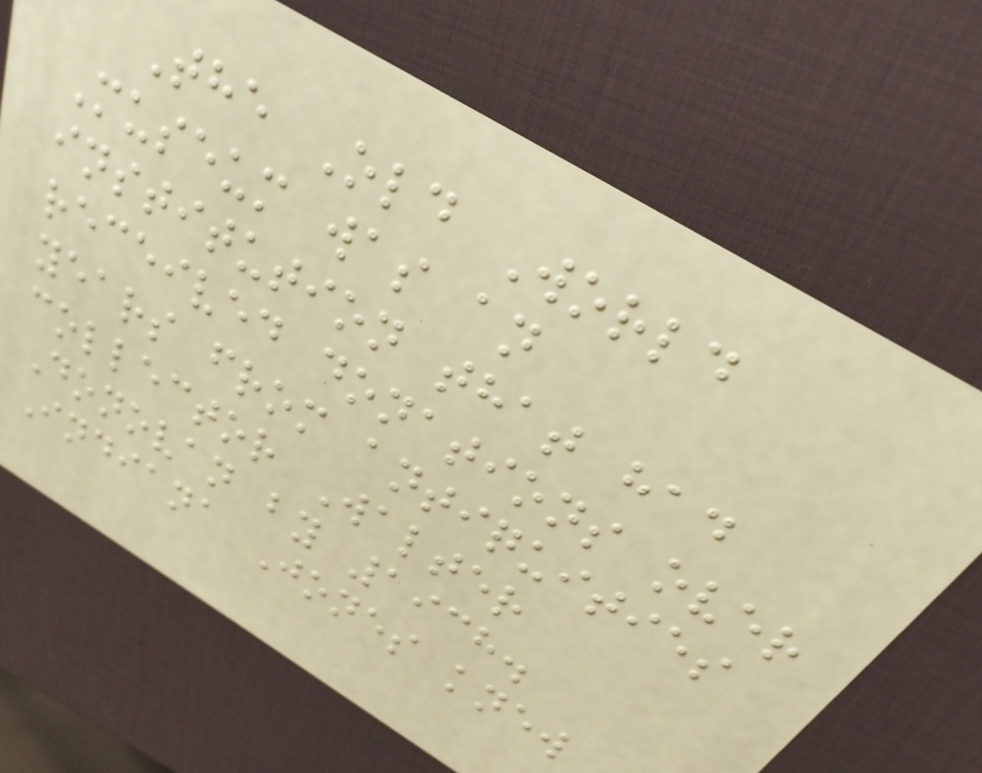The Old World
Museum was an
institution that had
received donations over
years from antiquities
collector Walter
Donovan by 1938.
Indiana Jones knew
